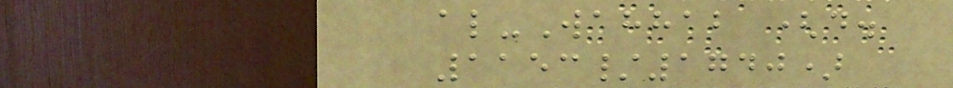al-Wahhab (d.
1153/1740)
